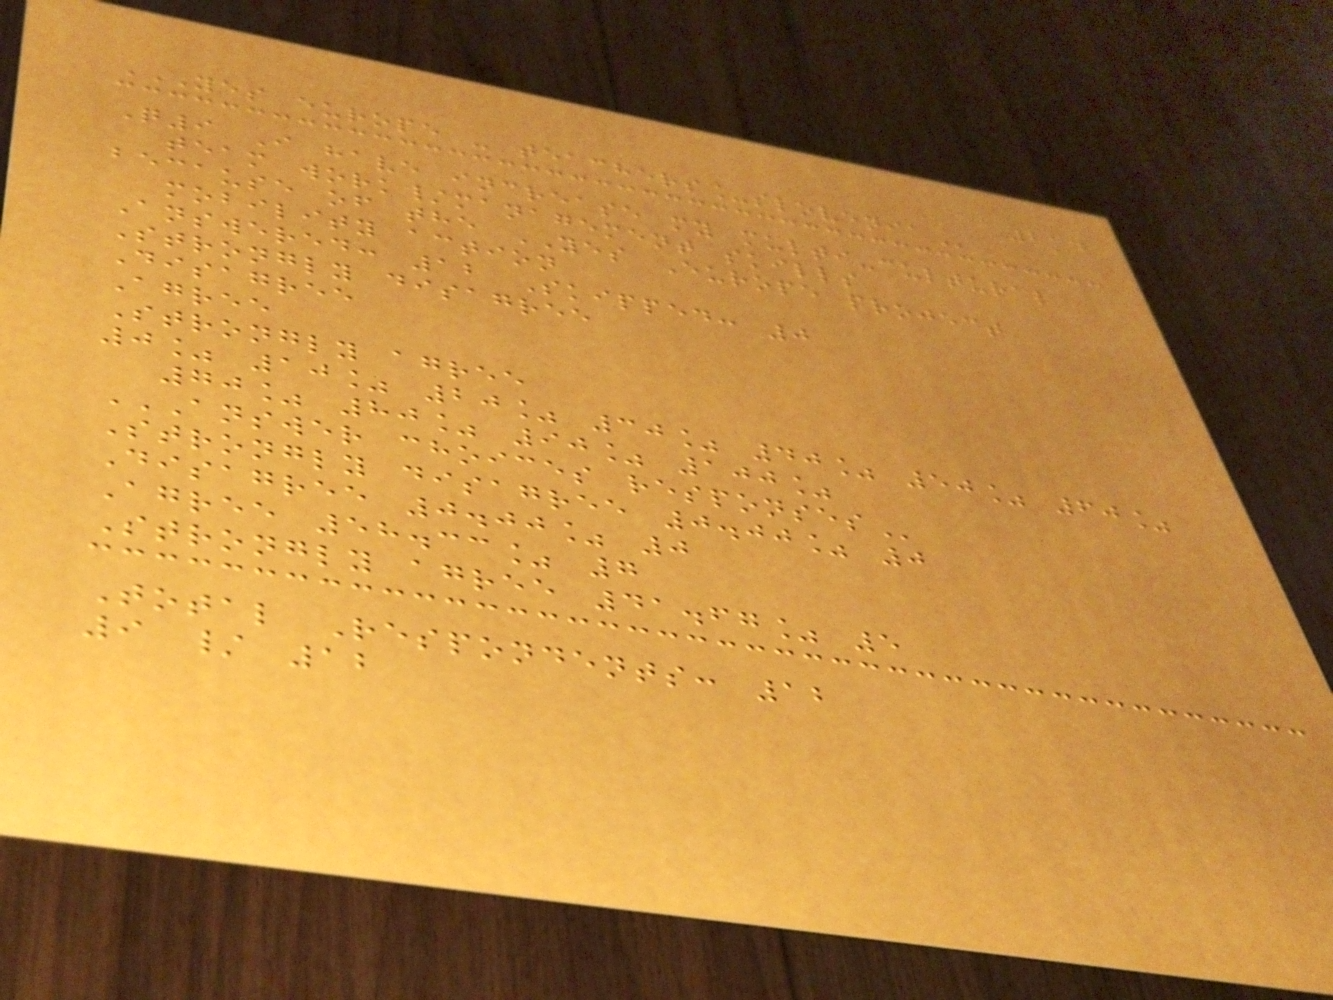214
YES EUROPE - TEACHERS_SLOVENIA
Q9 I have increase my multi-cultural
team work/management skills
because of the YES Europe project
mobility action
Answered: 12 Skipped: 0
Strongly disagree
Disagree
Agree
Strongly agree
0% 10% 20% 30% 40% 50% 60%
70% 80% 90% 100%
ANSWER CHOICES RESPONSES
Strongly disagree 0.00% 0
Disagree 0.00% 0
Agree 58.33% 7
Strongly agree 41.67% 5
Total Respondents: 12
9 / 12
